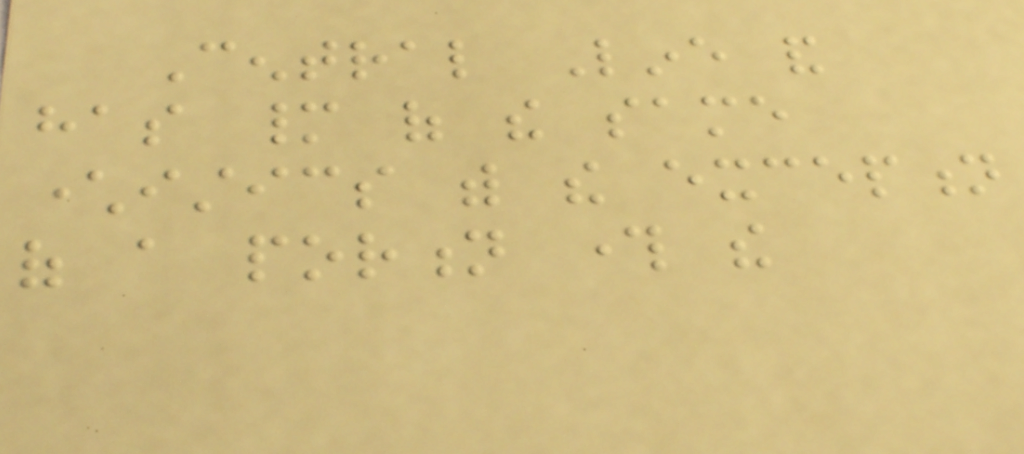Central Line and
has many of the same
characteristics with the exception
of a portion through the
